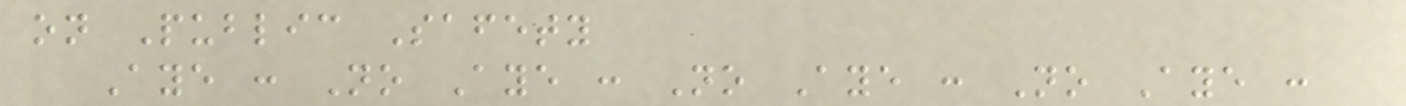on Public Safety
Aye : No Aye : No Aye : No Aye :
